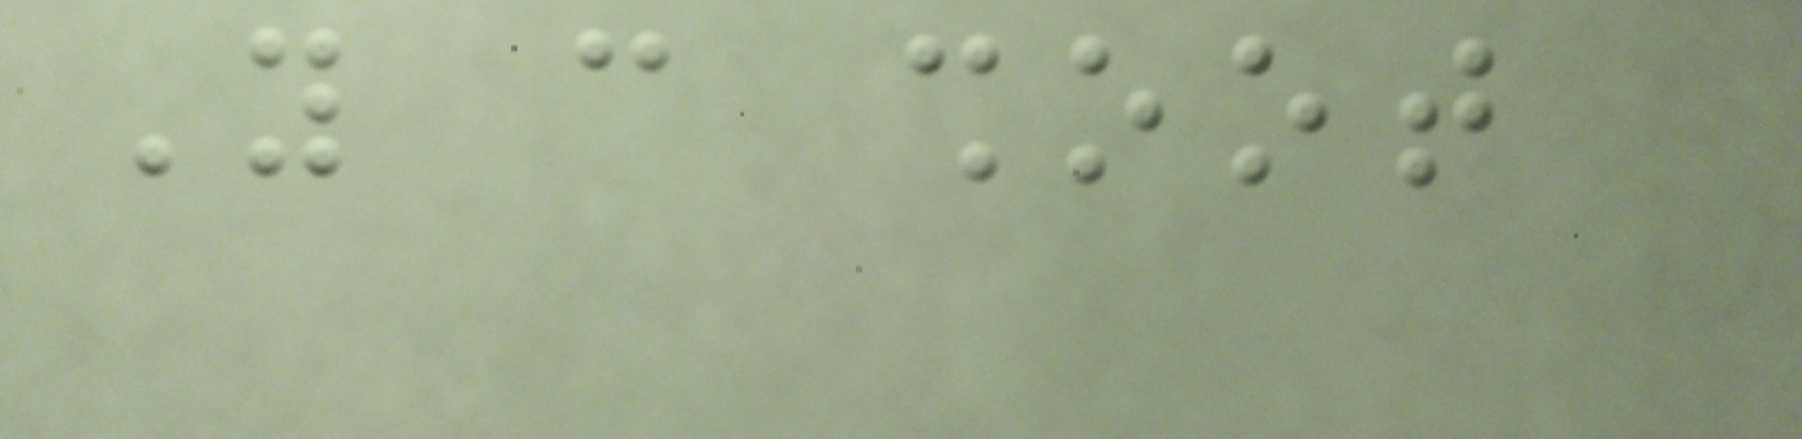You can shoot
